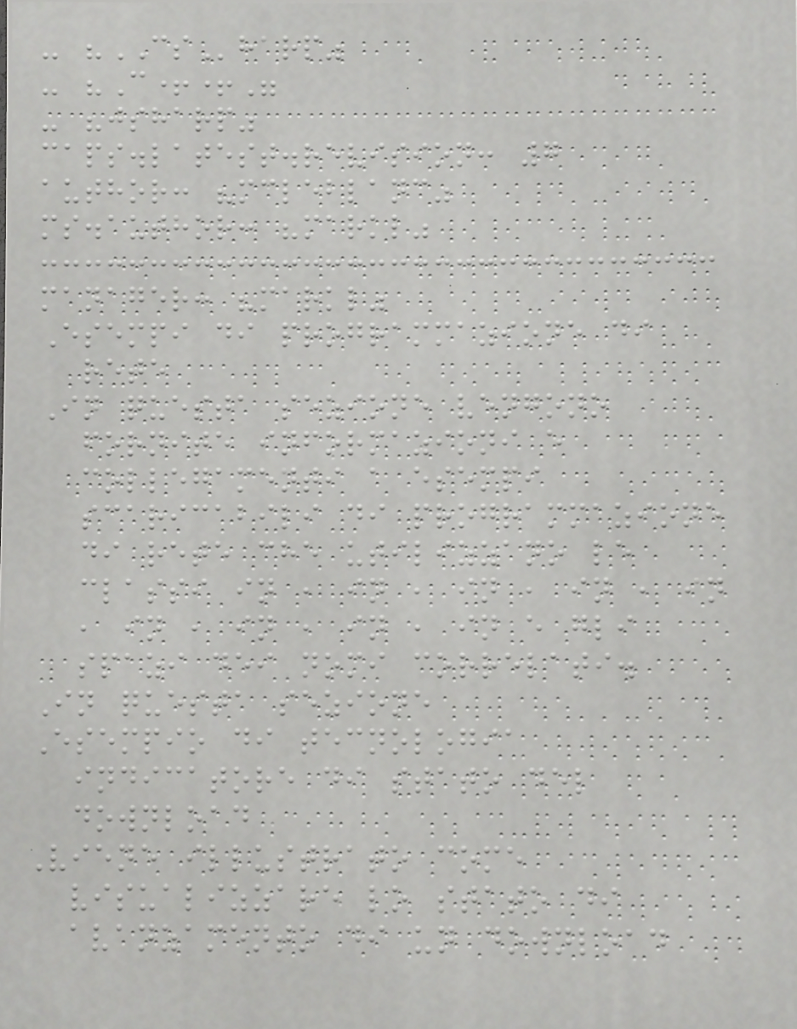- "CSharp"
- "C++"
- "jsharp"
caps.latest.revision: 7
author: "mcleblanc"
ms.author: "markl"
manager: "markl"
Esempi di programmazione di
rete
In questa sezione vengono
fornite informazioni e
collegamenti a esempi
scaricabili di programmazione
di rete che utilizzano le
classi in , in , in , in , in
, in , in , in , in e gli
spazi dei nomi correlati.
In questa sezione
Esempio di tecnologia
indicatore di stato del
download
Viene illustrato come
visualizzare lo stato di
avanzamento di un download
